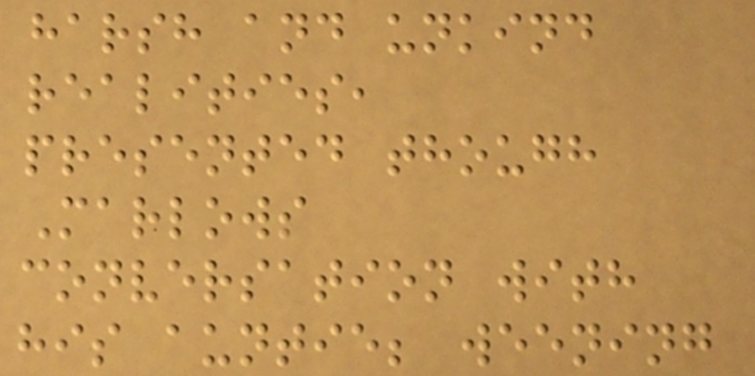harsh and unkind
realities,
presented though
Marlows
conversation with
his auntie; weening
